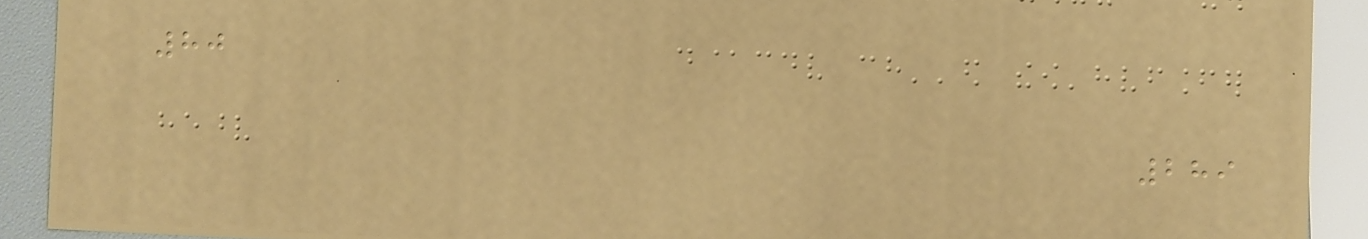80
289
